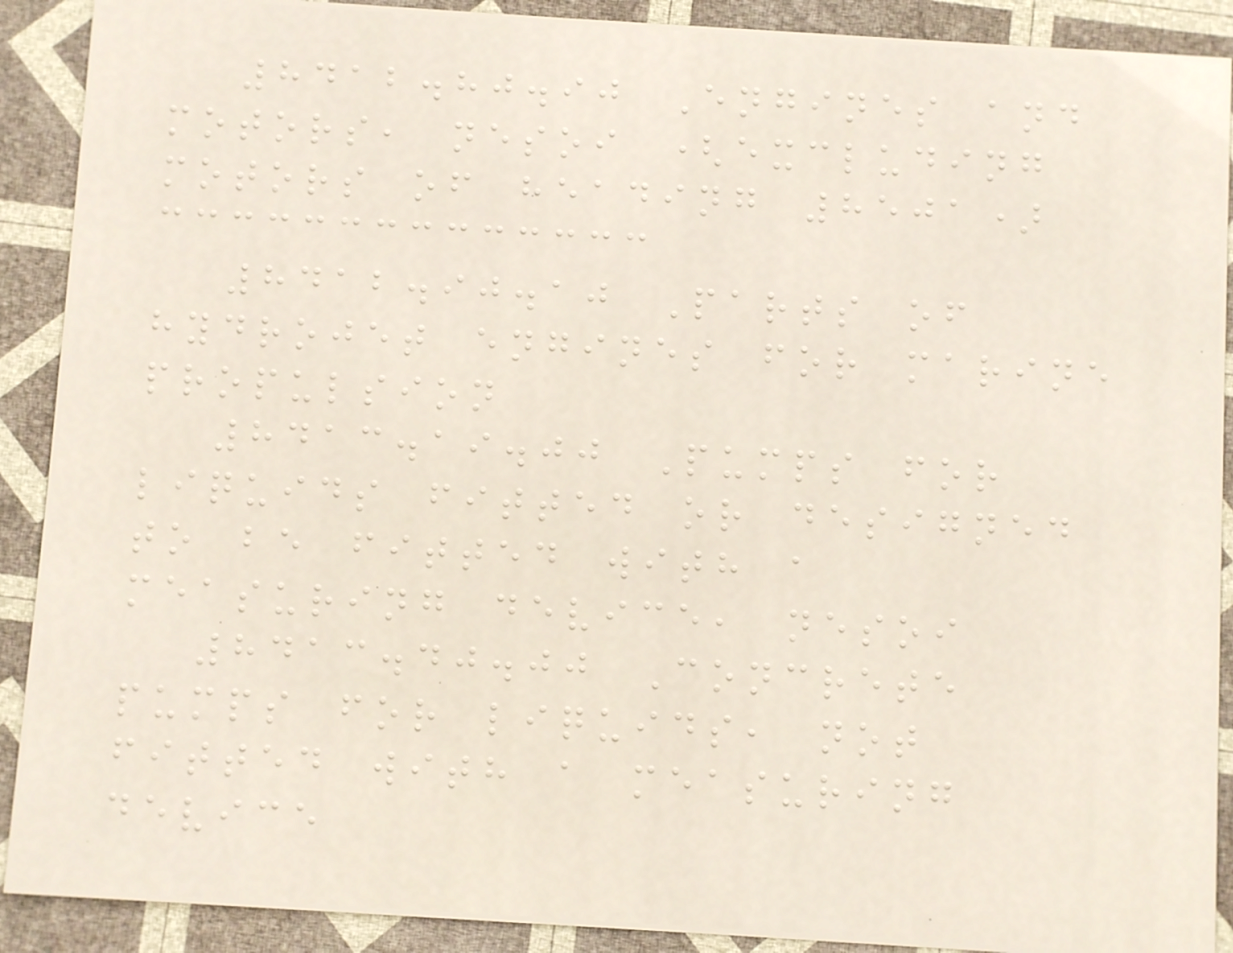8412.80.90 Engines and
motors, nesoi (excluding
motors of heading 8501)
8412.90.10 Parts of
hydrojet engines for marine
propulsion
8413.19.00 Pumps for
liquids fitted or designed
to be fitted with a
measuring device, nesoi
8413.40.00 Concrete
pumps for liquids, not
fitted with a measuring
device
